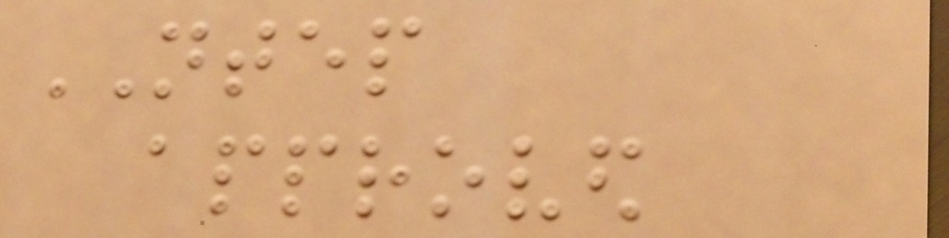NTEP
approved
